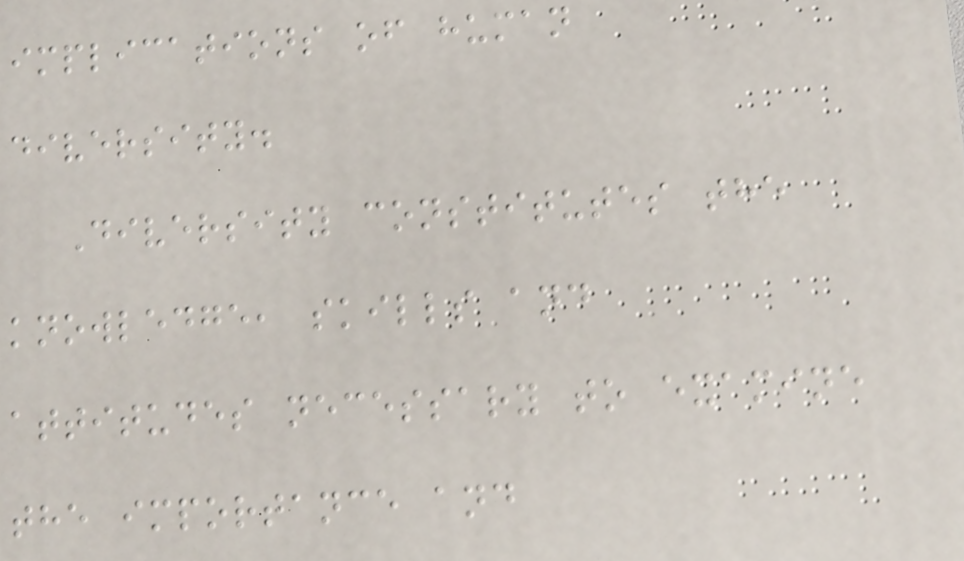implications of human
diversity.
Diversity constitutes the
knowledge, skills and
attitudes necessary to examine
the importance and
